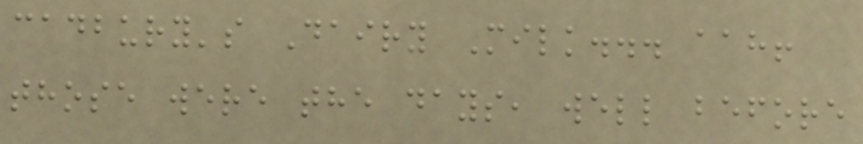cadbury's Dairy Milk... aah!
those were the days, well before
